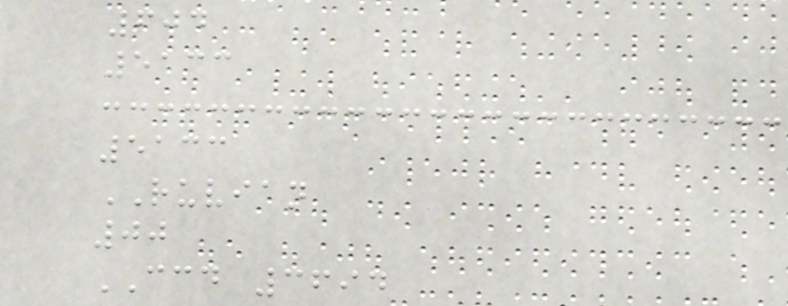604
5133
5133
RUVIAN
00
CCD 3694
